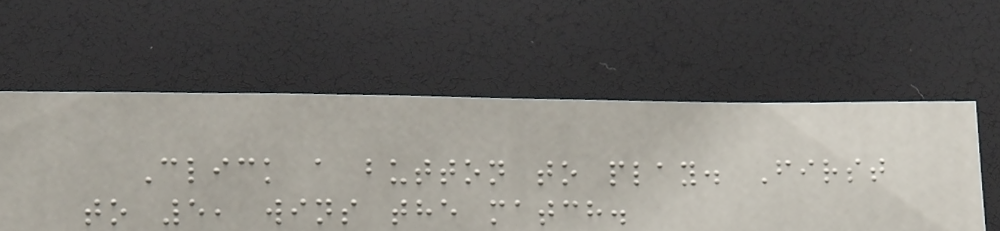Click a button to play. First
to 5, wins the match.
